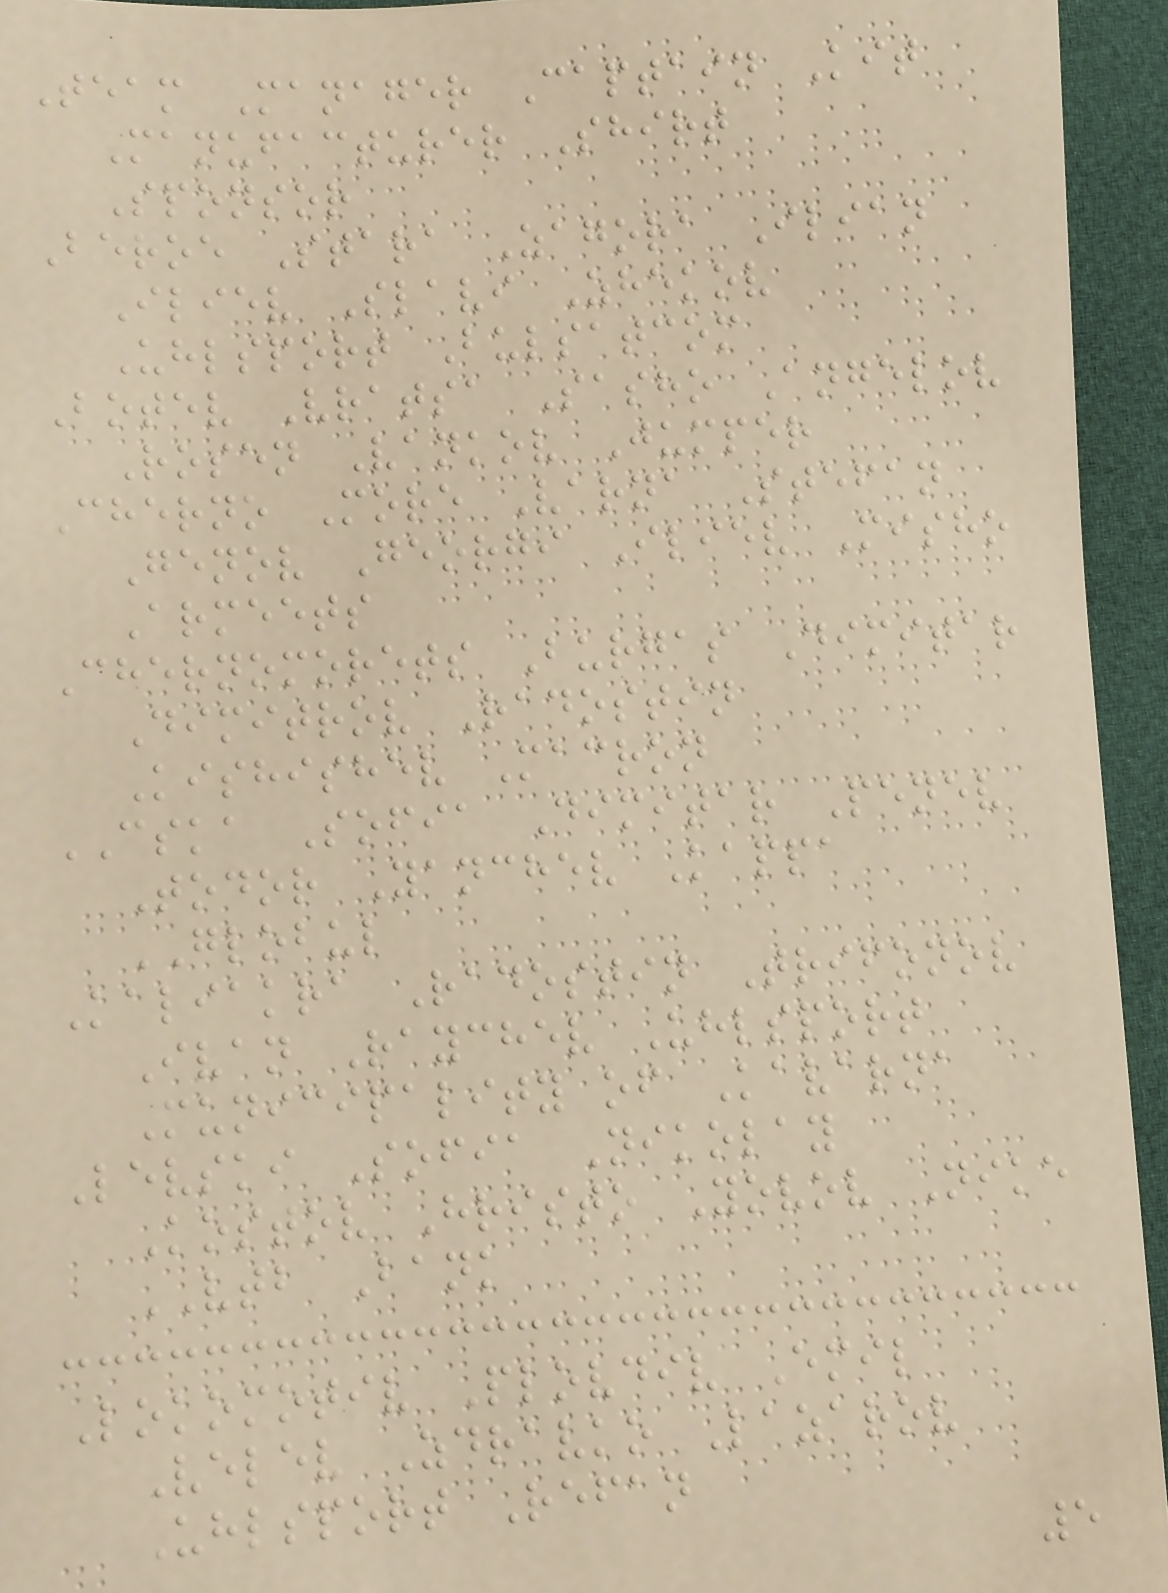Team Manager Captain Kit
Manufacturer Shirt
Sponsor
Beroe Stara Zagora Ilian
Iliev Slavi Zhekov
Uhlsport Bulsatcom
Botev Vratsa Sasho Angelov
Rosen Vankov Jumper
Cherno More Varna Stefan
Genov Georgi Iliev Misho
Armeets
Chernomorets Burgas Dimitar
Dimitrov Radostin
Kishishev Macron
CSKA Sofia Dimitar Penev
Todor Yanchev Kappa
GLOBUL
Kaliakra Radostin Trifonov
Ivan Raychev Uhlsport
Municipality of Kavarna
Levski Sofia Nikolay
Kostov Hristo Yovov Nike
VTB Bank
Lokomotiv Plovdiv Emil
Velev Zdravko Lazarov
Uhlsport Refan
5
